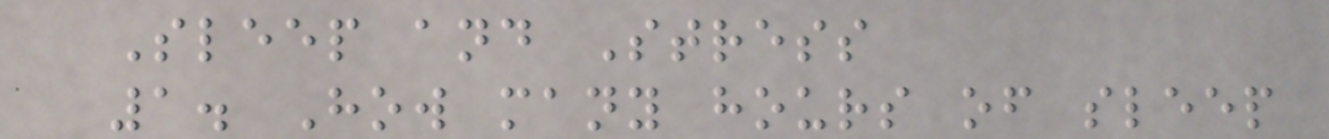Sleep and Stress
1. How many hours of sleep
